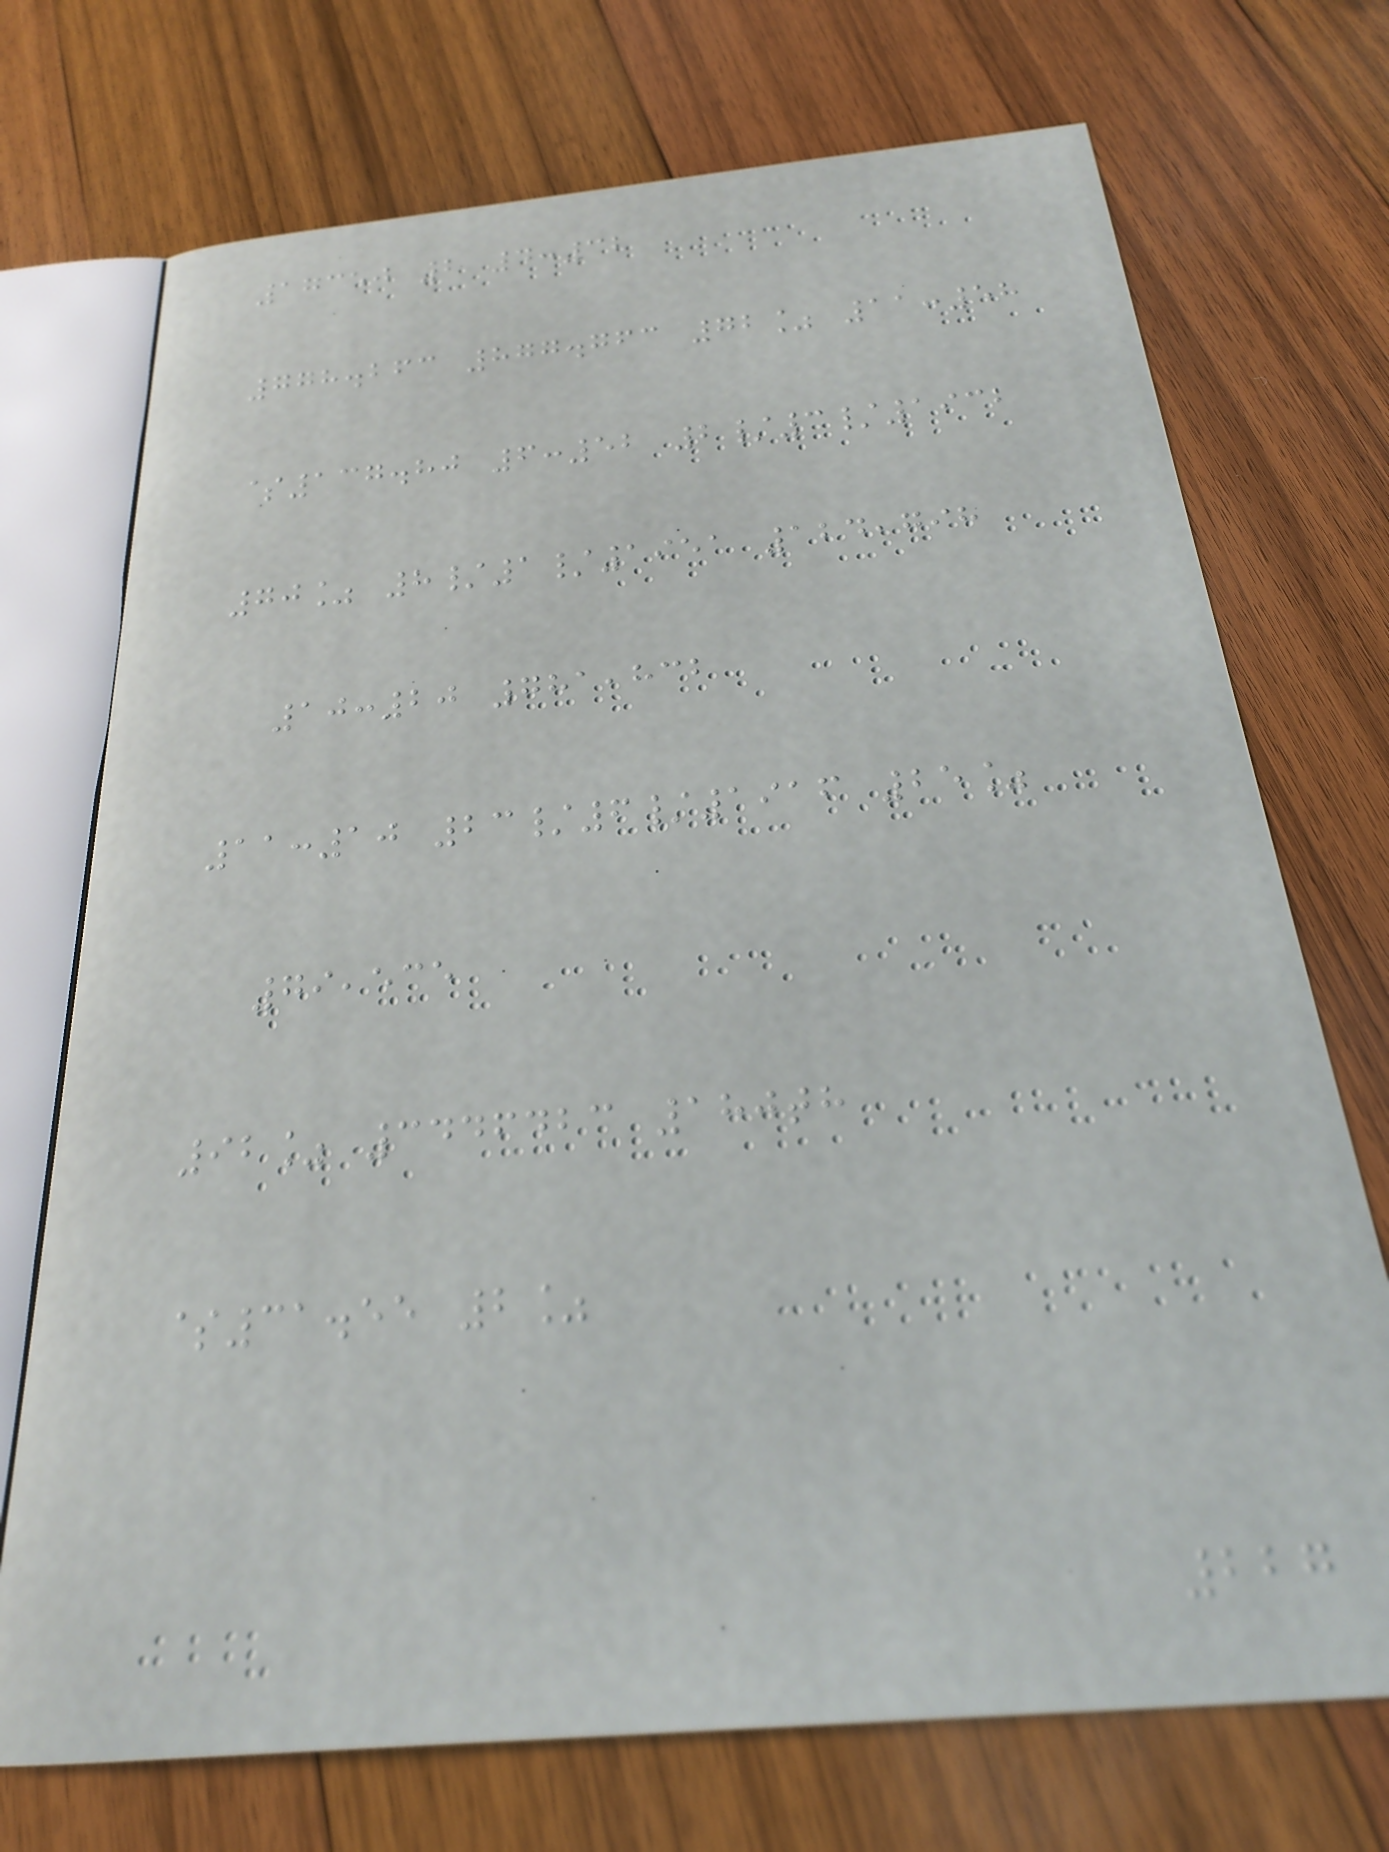17350 2 4:32
778.263 877.763 72% 11:58
$137.80 6:52 2/3/1932
70% 8/1/1951 124,798
10:20 781,832
11:10 23/6/1916 25%
79,535
92% 3446423 180th
$31.55 2%
227
